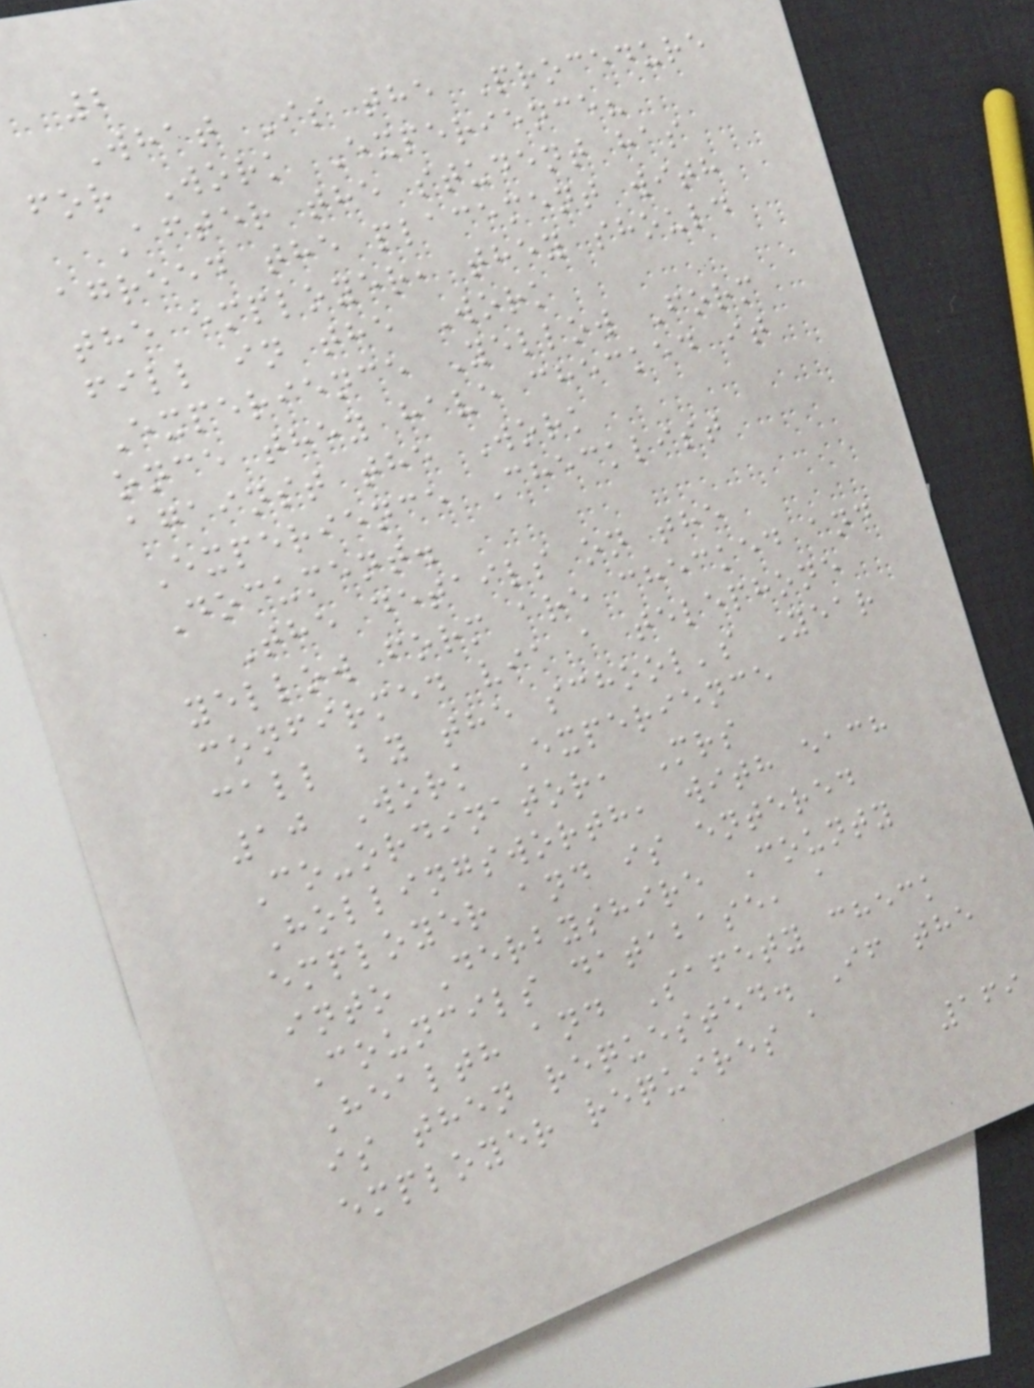2
What Is the Procedure
for Work Experience?
After the student has
agreed the placement with
the employer, they should
fill in the Work
Experience Yellow Form
once they have checked it
against the Work
Experience Checklist
Document.
The details on the
yellow form are checked and
confirmed via a telephone
call by the school's Year
10 Work Experience
Co-ordinator, Mrs
Hollingsworth, with each
employer and is entered
into Derbyshire County
Councils database, a
Health and Safety check
is then requested. If the
employer requires a
169
